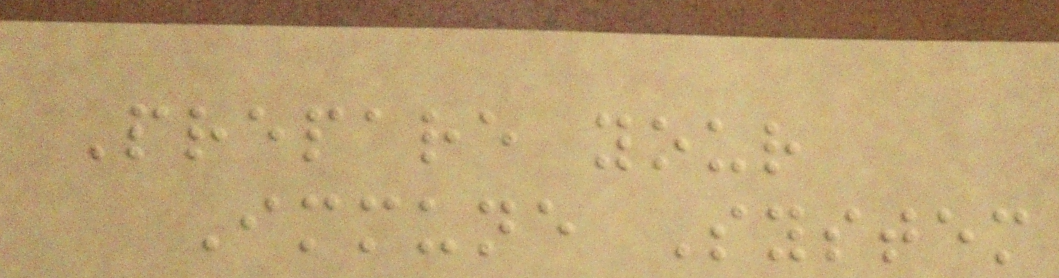Prepare your
Immune System
